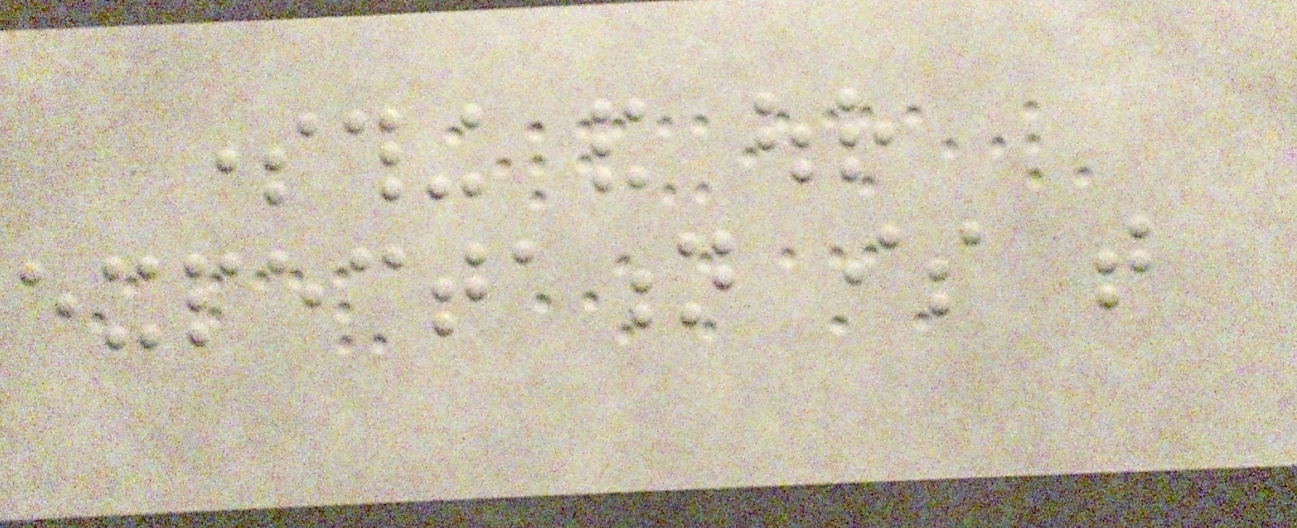something and our
expectation is that
